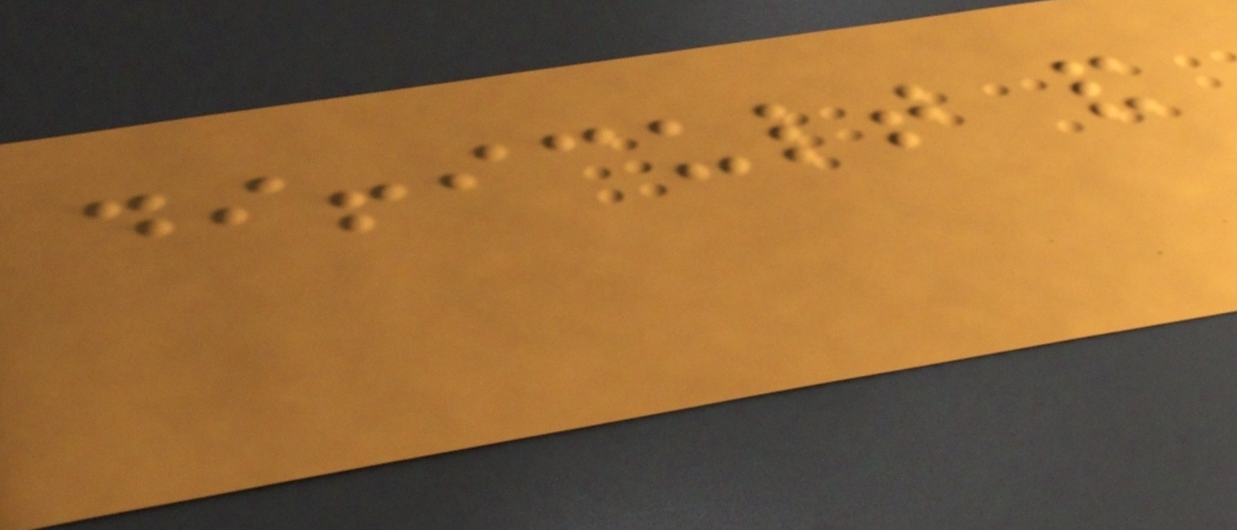difficult and
